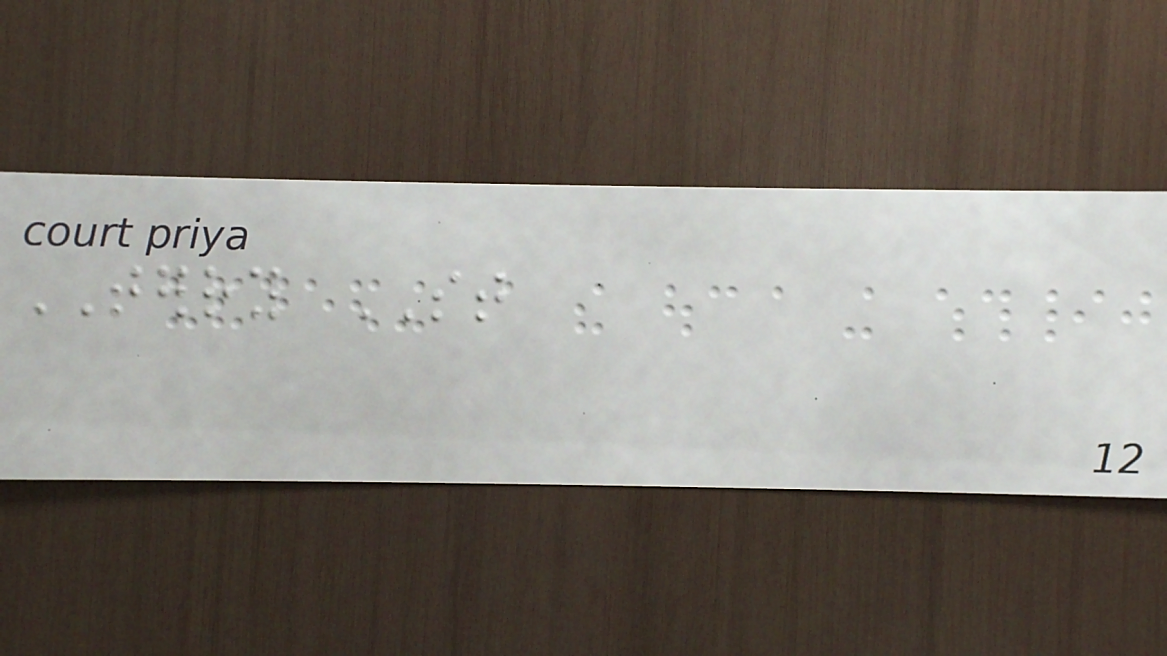TERRY ST
